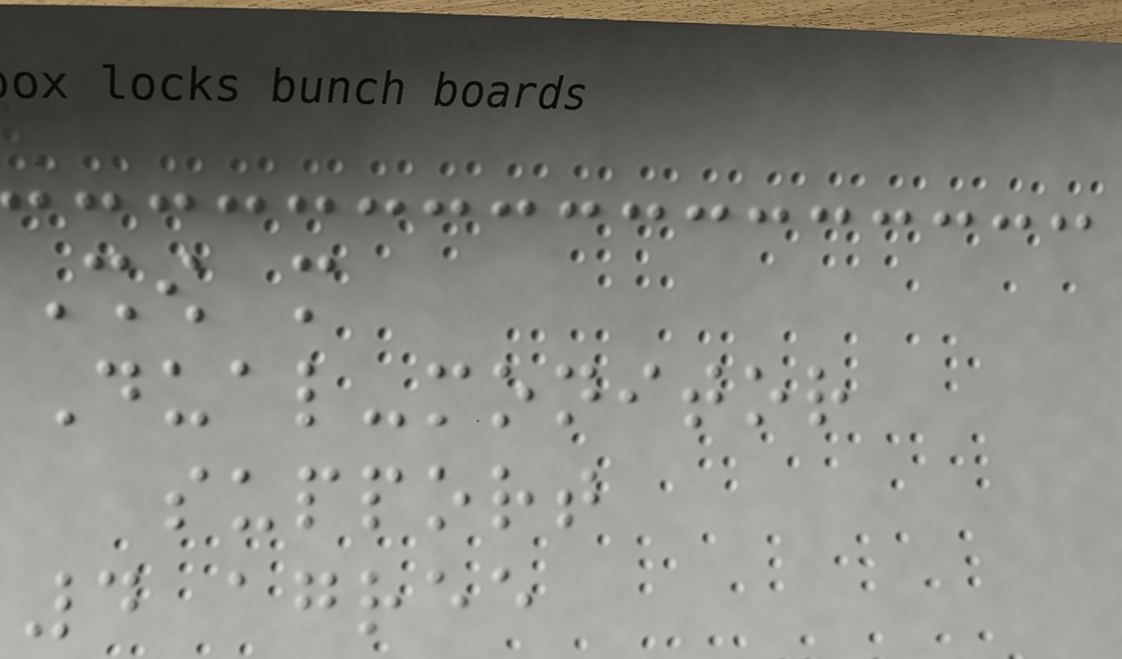Show more
Dual-monitor
support
4 agree
